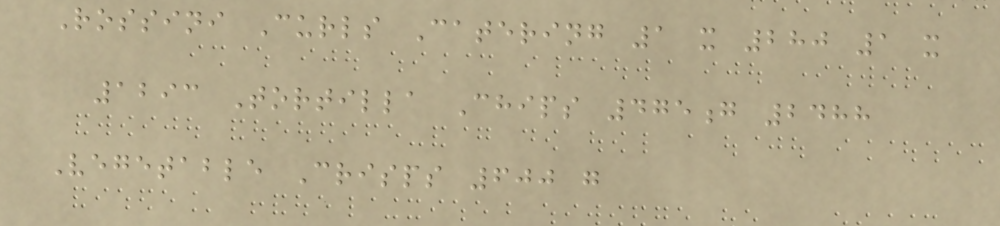Rossini Curls Catering 1 x 280 1 x
1293 Tortilla Chips 475g 2488
Vegetable Crisps 600 g
